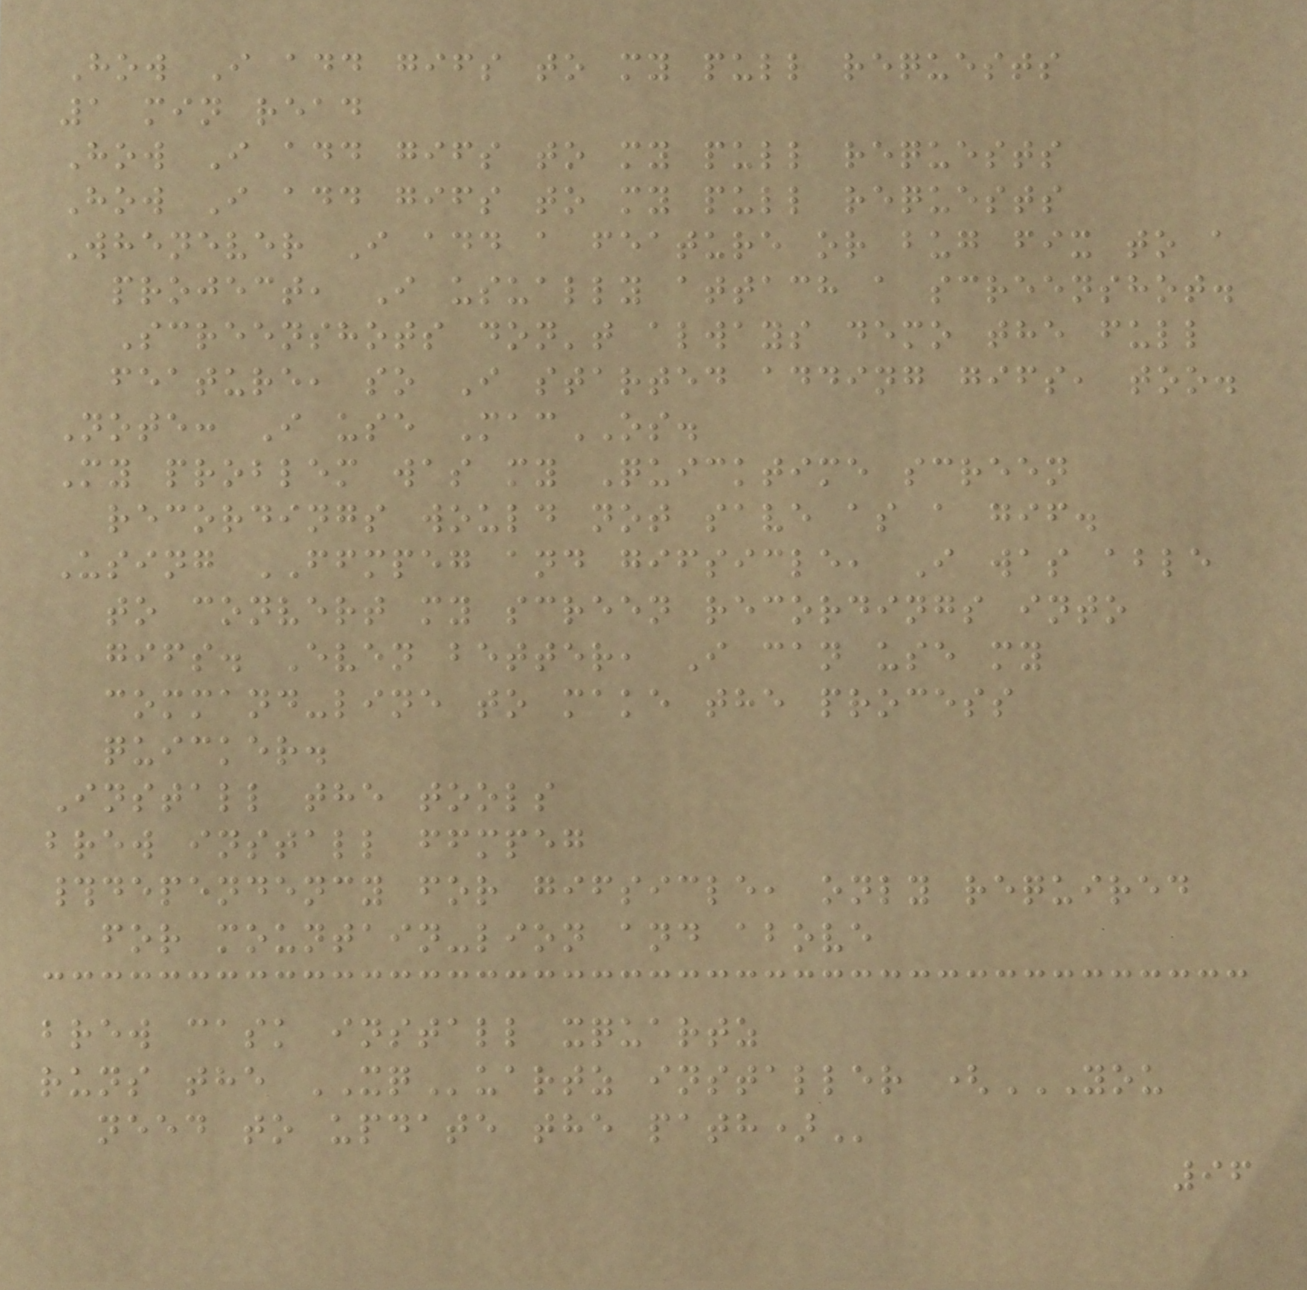How I add gifs to my pull requests
1 min read
How I add gifs to my pull requests
How I add gifs to my pull requests
Whenever I add a feature or bug fix to a
project, I usually attach a screenshot.
Screenshots don't always demo the full
feature, so I started adding gifs, too.
Note: I use MacOS.
My problem was my Quicktime screen
recordings would not save as a gif.
Using FFMPEG and gifsicle, I was able
to convert my screen recordings into
gifs. Even better, I can use my
command-line to make the process
quicker.
Install the tools
brew install ffmpeg
#dependency for gifsicle, only required
for mountain-lion and above
brew cask install xquartz
runs the XQuartz installer (YOU
NEED TO UPDATE THE PATH)
96
